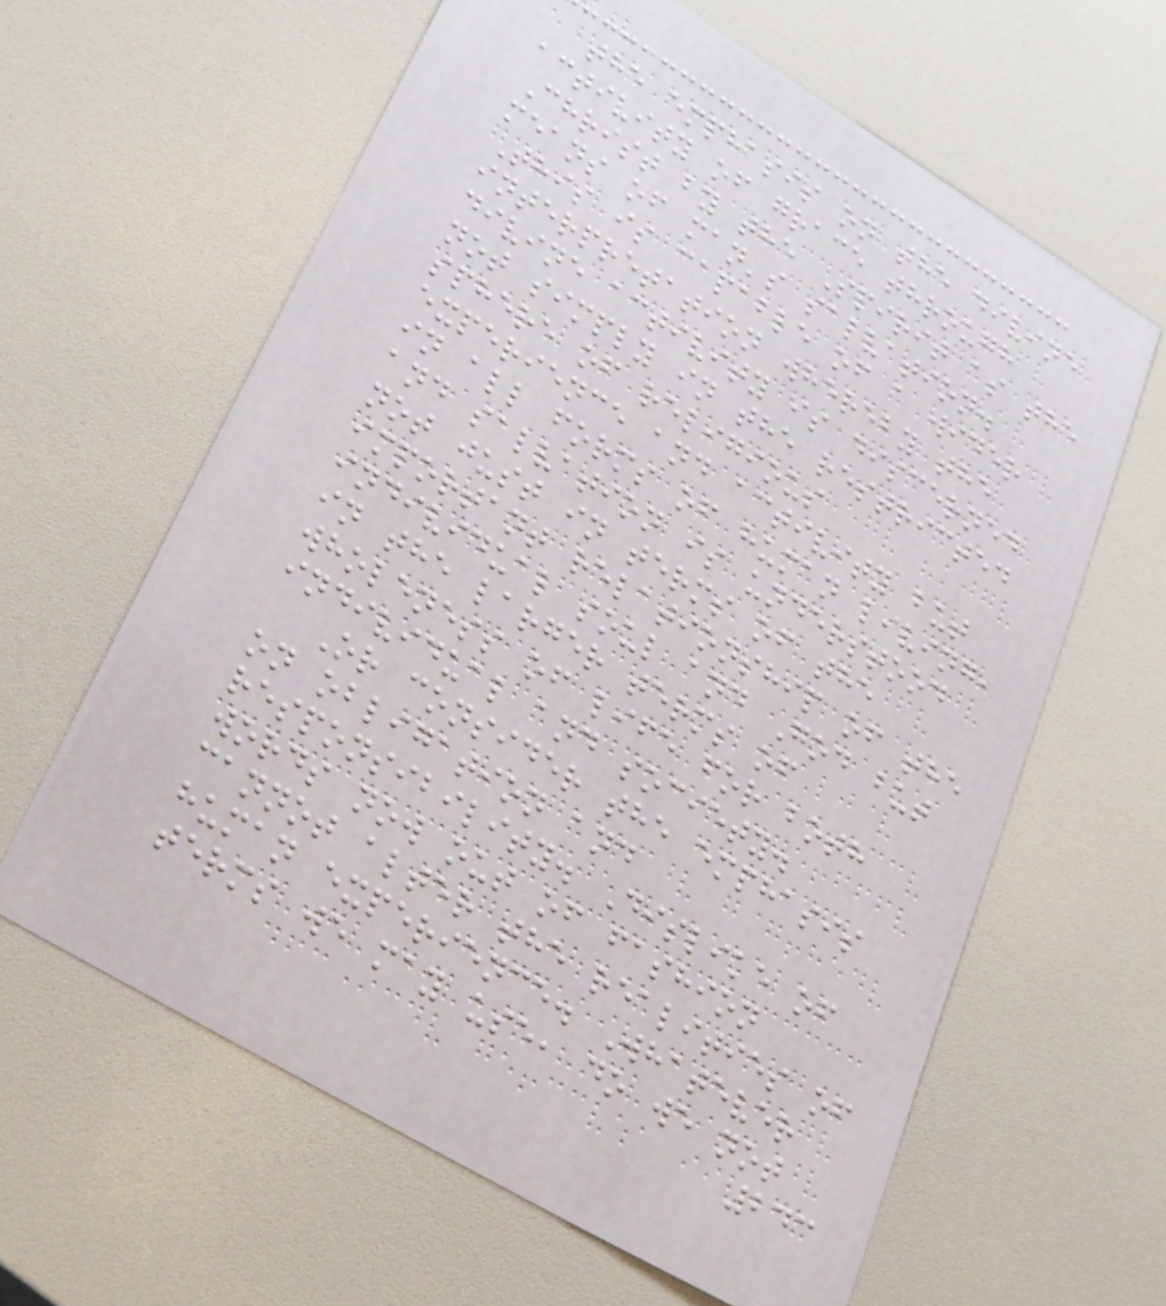the emphasis on the divine
activity of grace through
Christ by the Spirit as the
means of man's salvation.
This is capable of a wider
interpretation whereby the
divine activity is discerned
not simply in the restricted
sphere of religious
experience and activity but
in all forms of human living,
and salvation is understood
not just in terms of the
important relationship of the
individual soul and God but
in the larger terms of
wholeness of life for both
individual and society.
Or consider the emphasis
on obligation and
responsibility. Dislike of
words now out of fashion
cannot alter the realities of
human experience. Whatever
terms we may use, do we not
243
